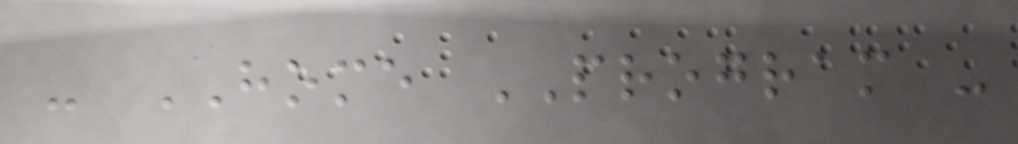- HOME PROGRAM -
